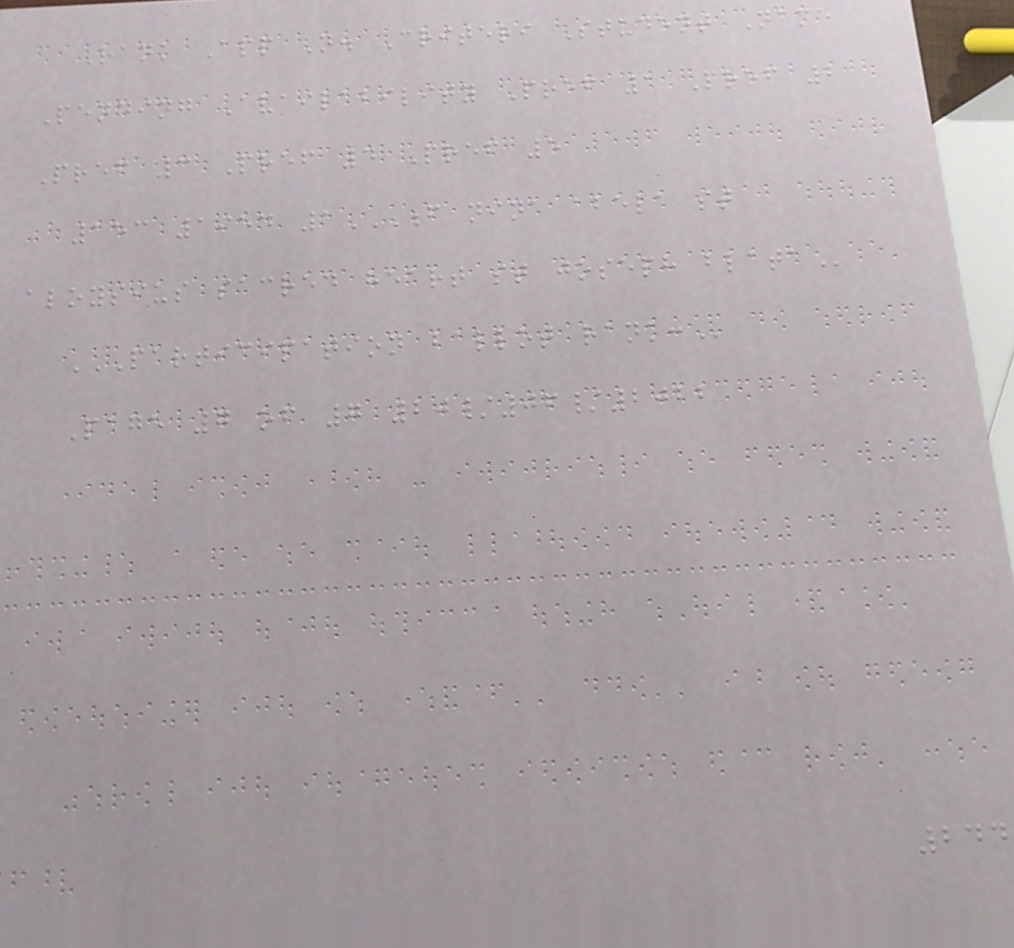Rank App N. Criteri Student Name
Pending Availability Pref 1 Pref 2
Pref 3 Pref 4 Pref 5
153 1954 1F NINA ABELA ST
ALOYSIUS SACRED HEART ST JOSEPH BLATA
PARTICIPATION BALLOT RANK:
Page 7 of 7 20/06/2022
244
